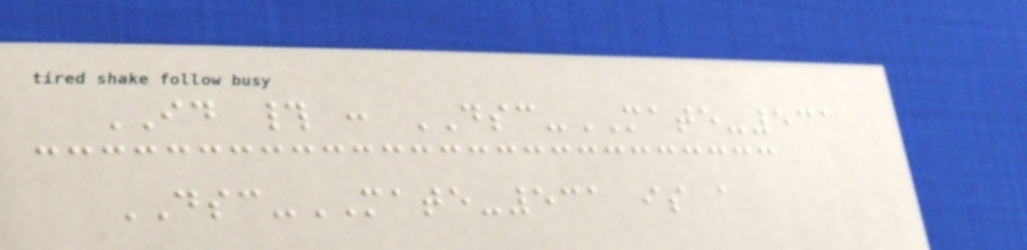ID # : DSC-MATE-531
DSC-MATE-531 is a
